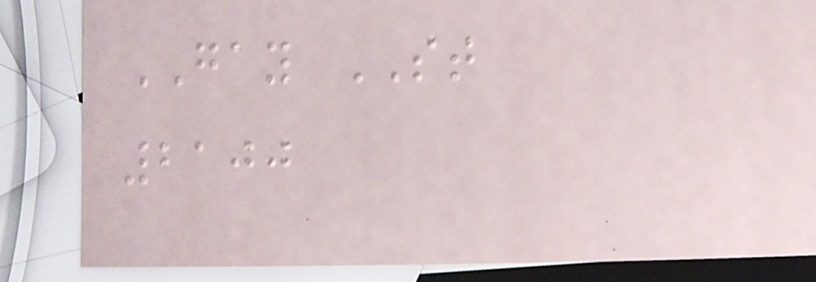GAY ST
2100
